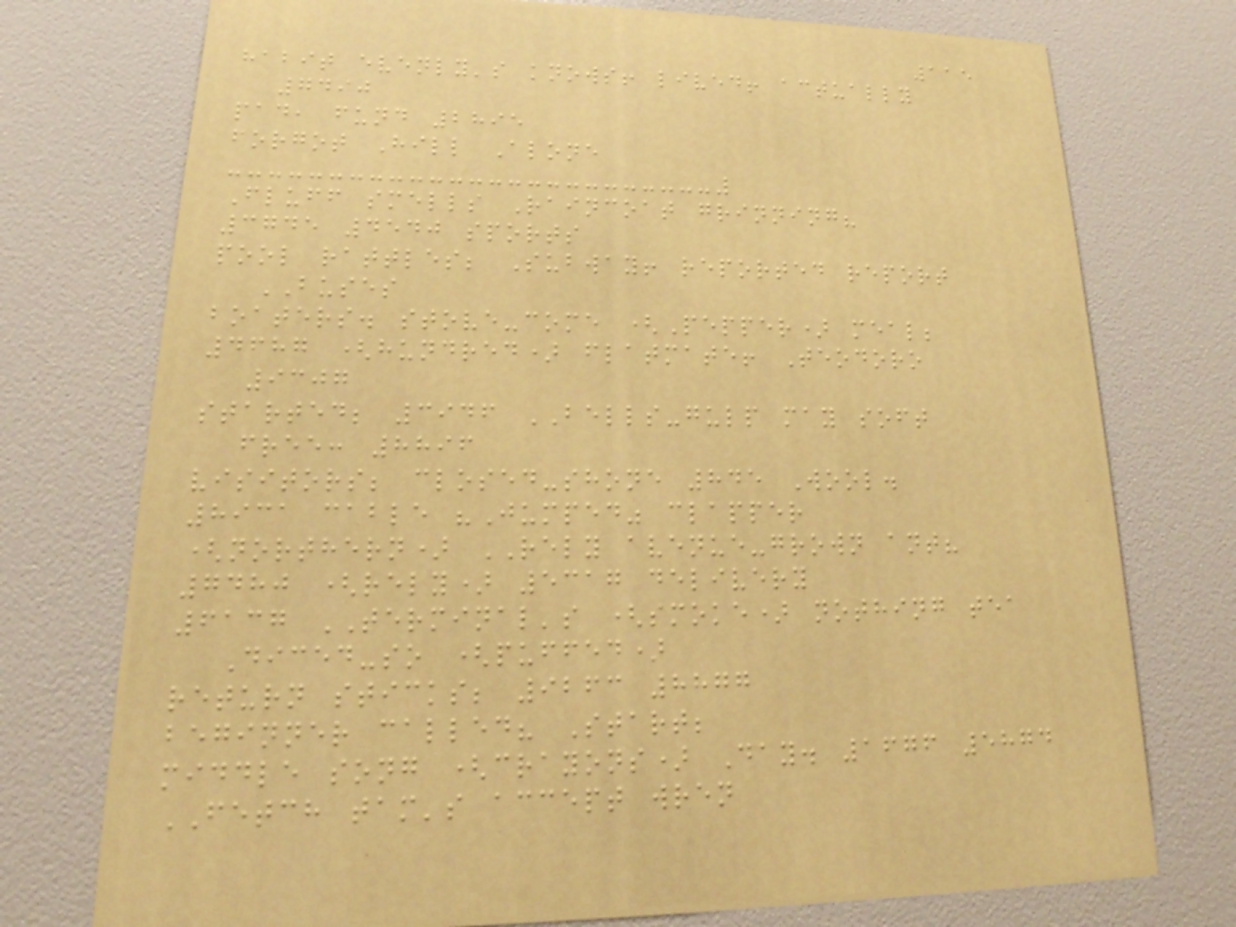115
habit evenly's knows! lived! actually
7490
pad, fund 2895
forgot Hill Alone
Fluff smells Raincoat grinning?
3745 4540 sports
pool rattles; Subway! reported report
BUSES
boaters. stove-come (Pepper) meal;
4687 (hundred) flatmate! Teodoro
9307
started; 3946 BELLS-gulp may soft
free: 8896
visitors; closed-shone 845 Wool.
8931 cable "Jumped" clapper
(northern) RELY avenue-grown ant?
7480 (rely) 5317 delivery
6137 TERMINAL's (smoke) nothing tea
Diced-so (puffed)
return sticks; 9263 8877
beginner called? Start;
middle song (crayons) Day. 1676 5874
FETCH tam's accept wren
